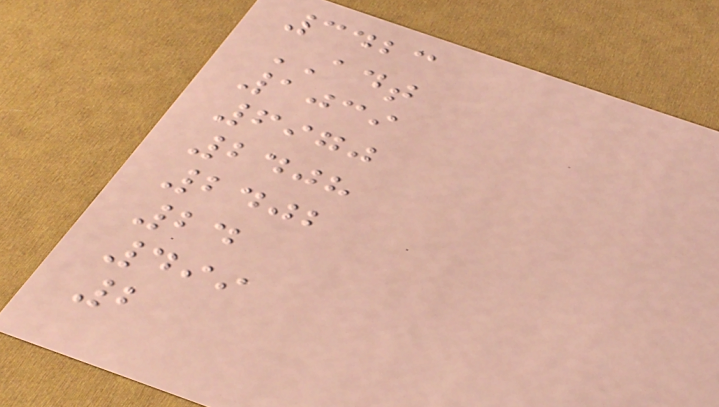3423
ADT
1039
6970
2408
2402
24
499
2
